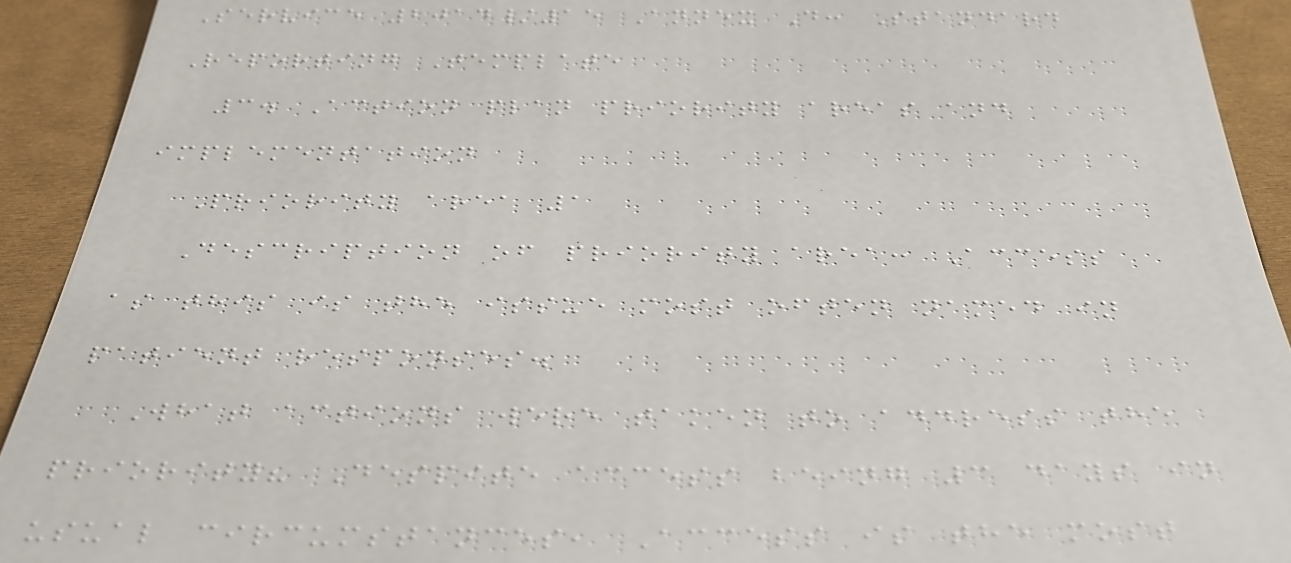Service 2014/15 Annex D: Standard
Reporting Template
3. Action plan priority areas and
implementation
Priority area 1
Description of priority area: Access
as this is the issue most often named in
patient responses.
What actions were taken to address the
priority? Despite access being 3 days in
usual circumstances, Access is the most
